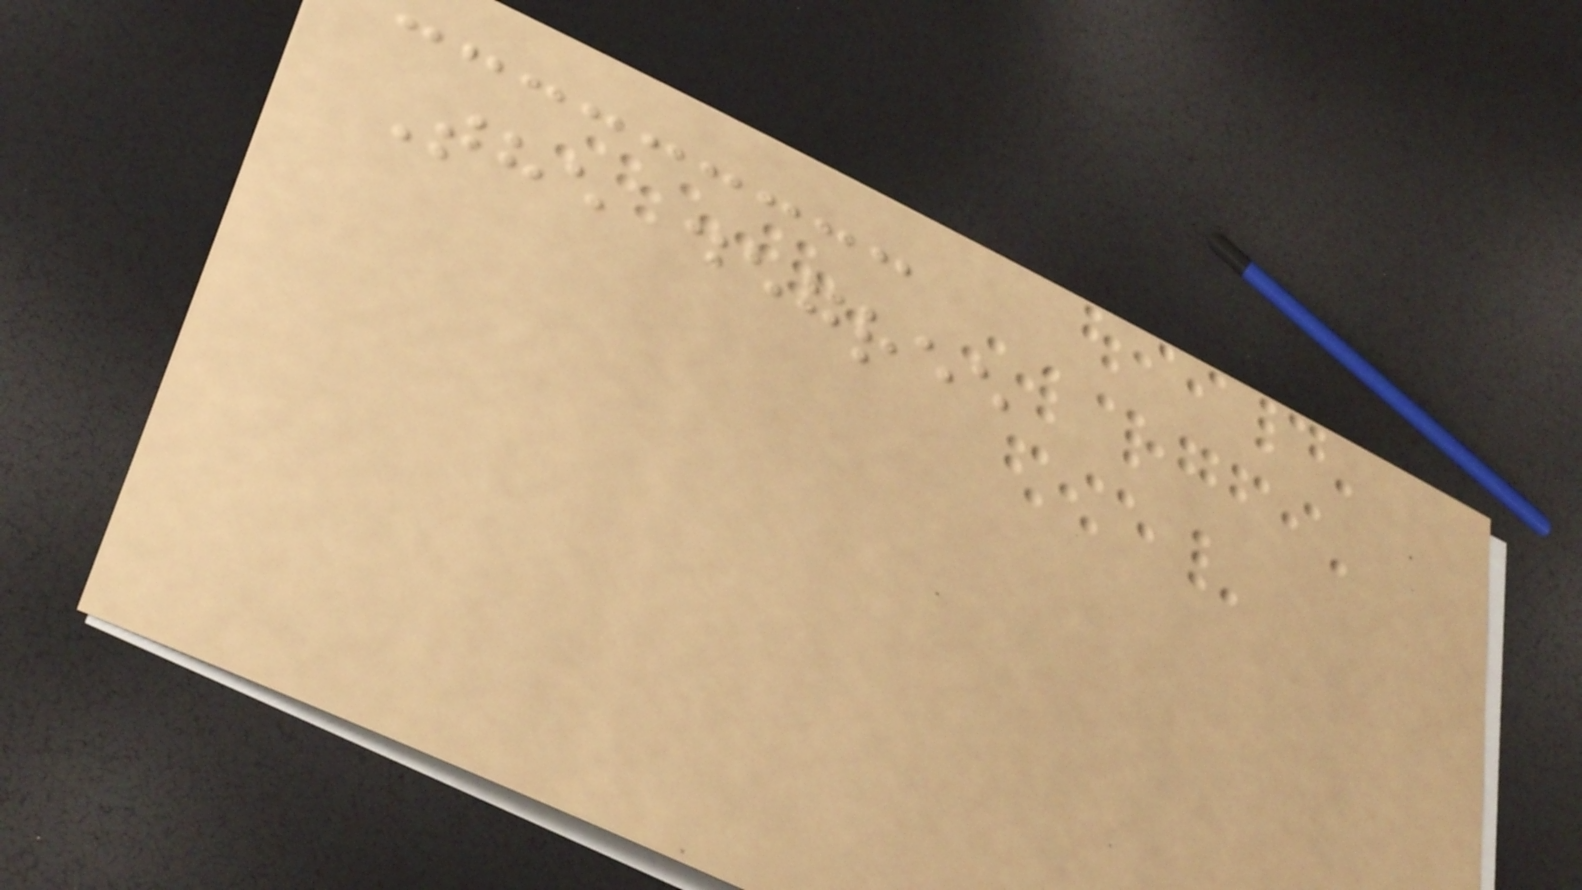The degree
